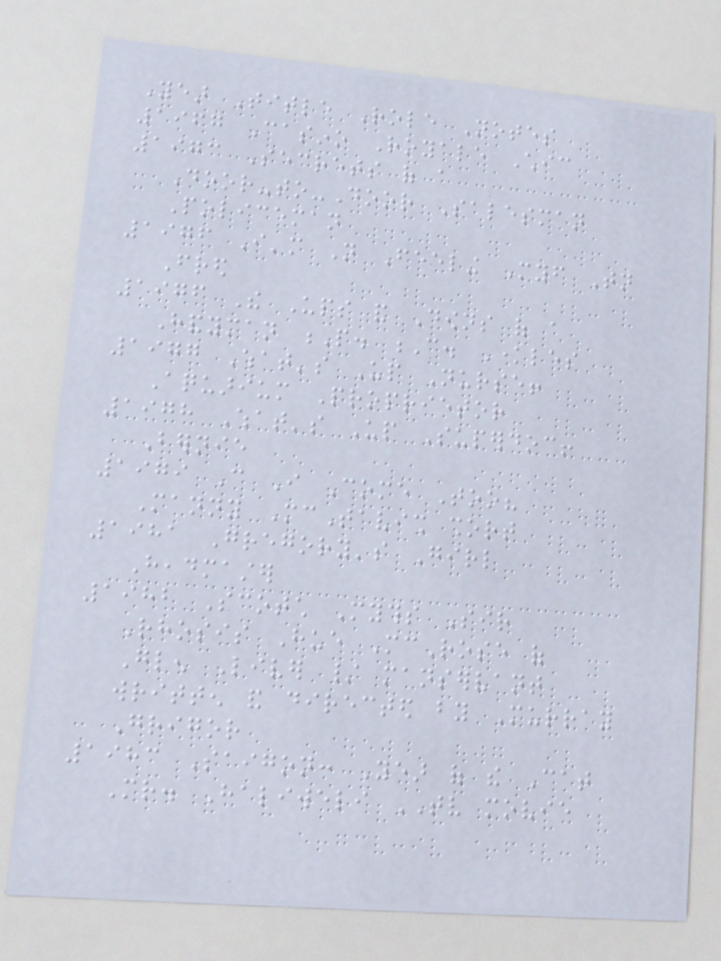Year Title Role Notes
1967 Casino Royale Chic
1973 Secrets of a
Door-to-Door Salesman
Policeman
1976 I'm Not Feeling Myself Tonight
Fred
1976 The Ups and Downs of a
Handyman P. C. Knowles
1977 What's Up Nurse!
Aquarium Proprietor
1978 What's Up Superdoc!
Bernie
1979 Can I Come Too?
Manny McTavish short
1981 Gregory's Girl
Headmaster
1982 Scotch Myths Sir
Rhosis Hue McRose of
Glen Liver / manservant
written and directed by Murray
Grigor
1983 Saigon: Year of the Cat
Mr. Haliweli TV movie
